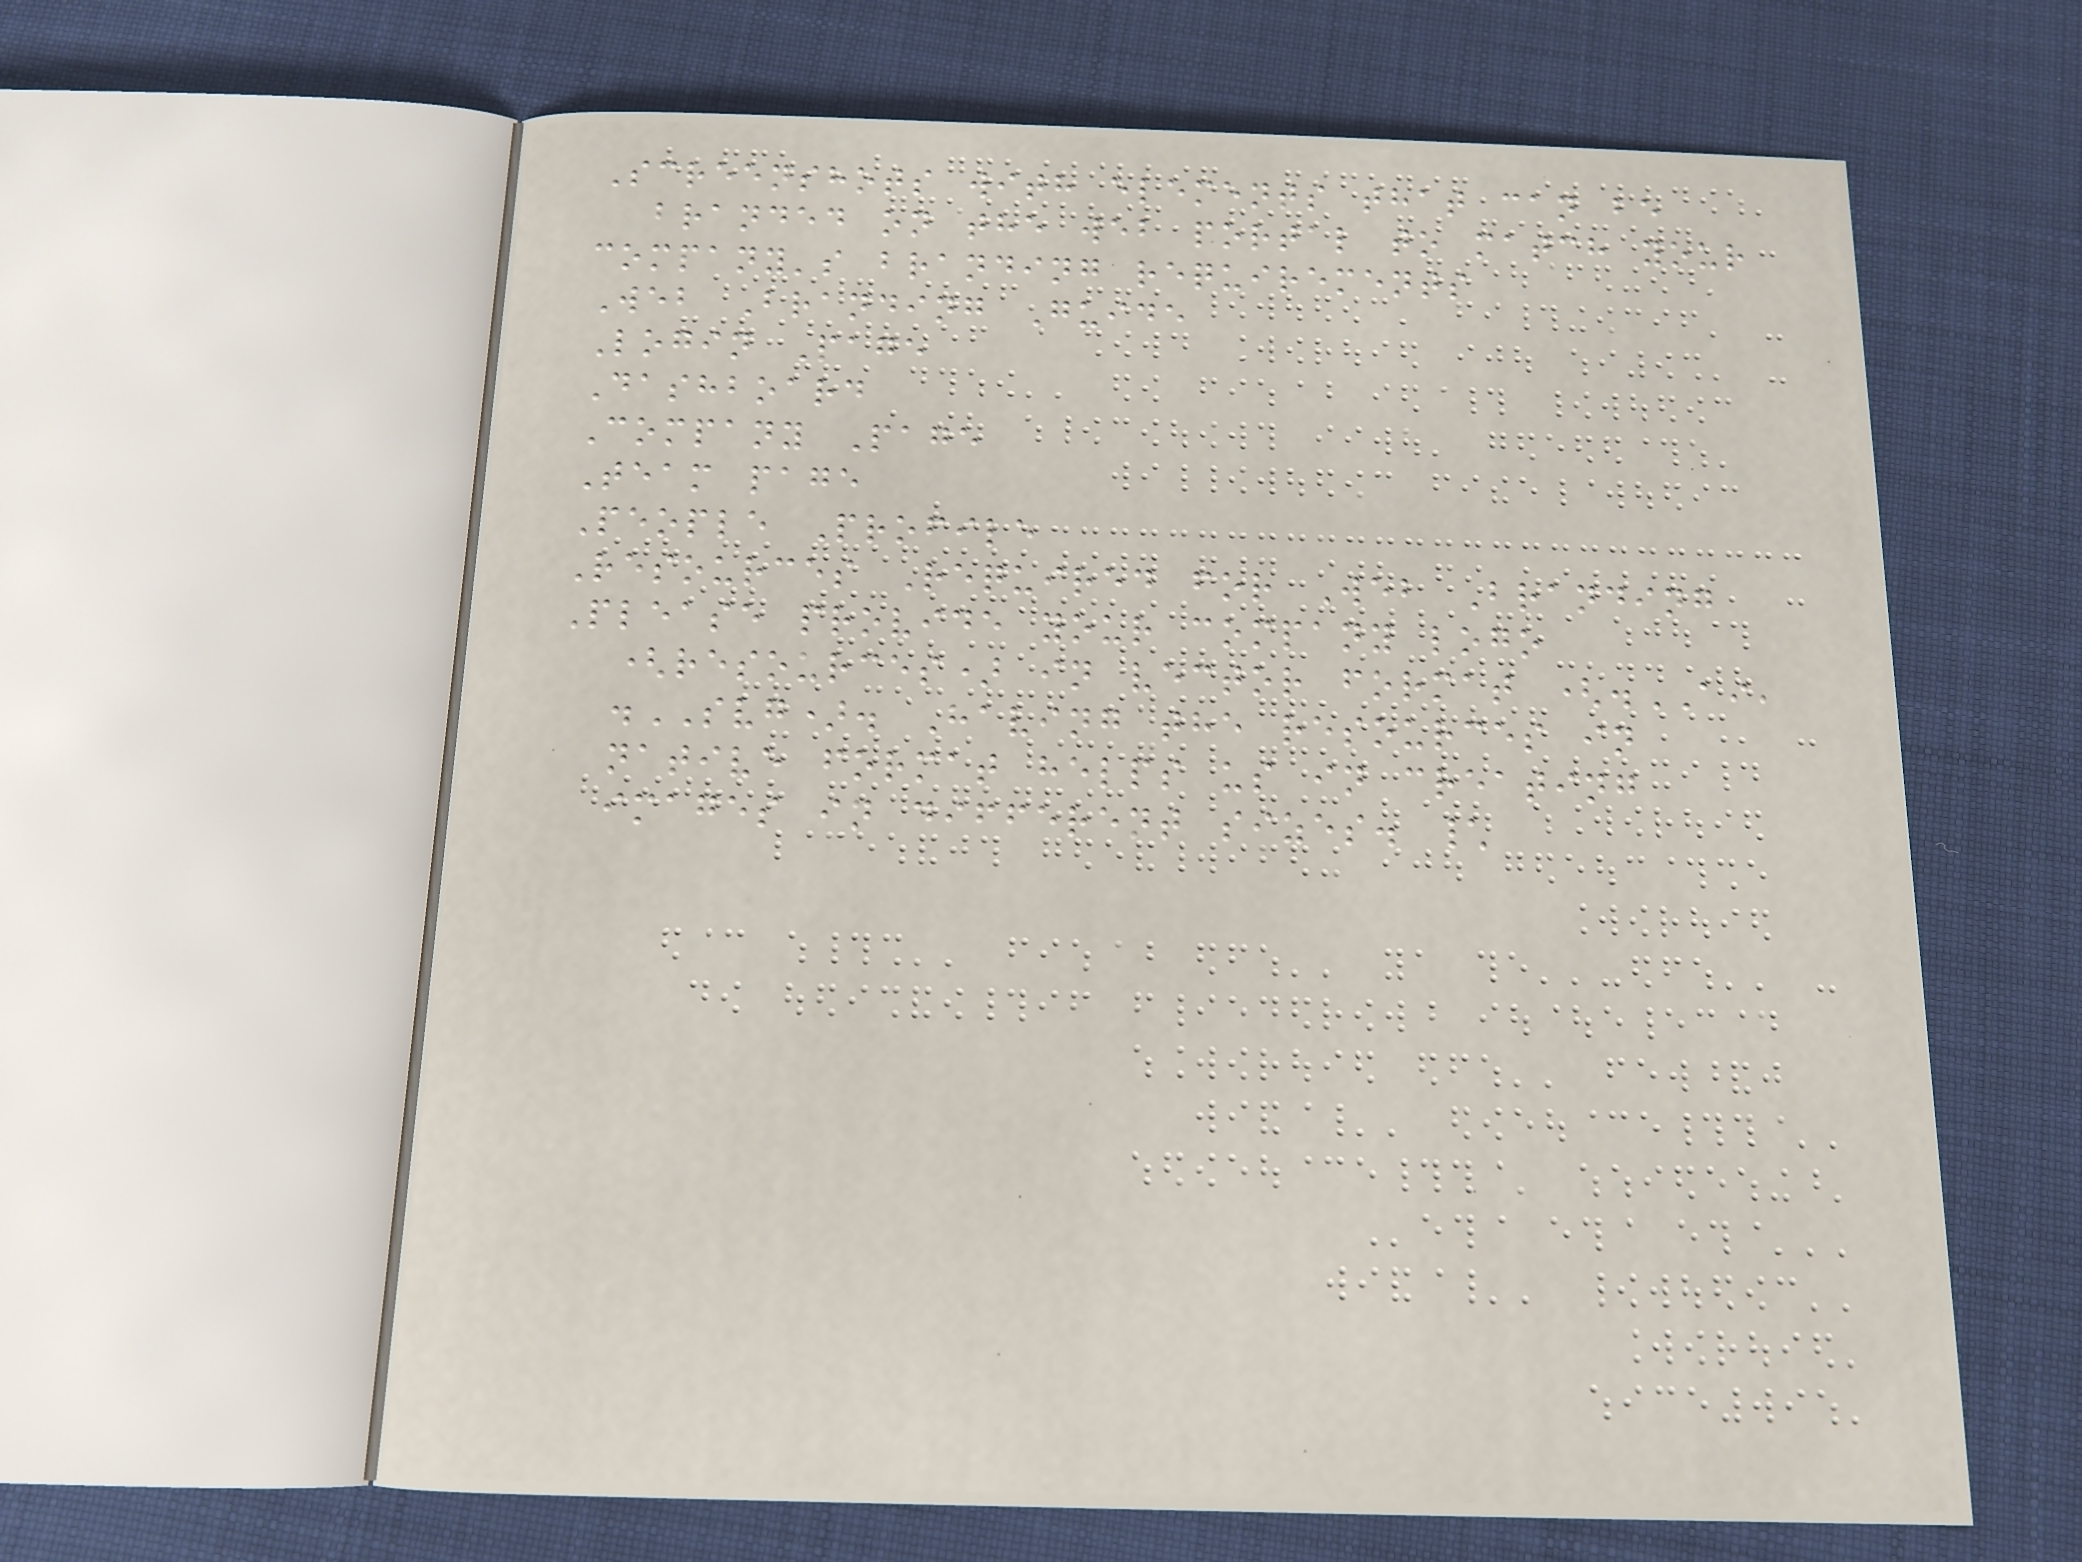Screenshots with elements that can be
branded on the web portal to match your
company's branding requirements
Web Branding Guide
Login Page
Dashboard
Company Page
Team page
People Profile
Resources Required for Web Branding
Please provide your company logo
(resources) in vector format (.AI,
.SVG). Having the resources in
native format helps us in creating
images in different sizes. \
